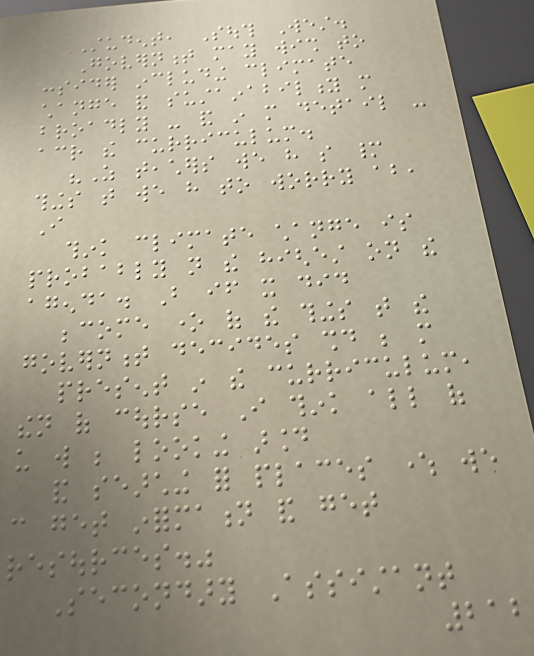Student, South West.
Government may wish to
consider including climate
change and sustainability more
broadly - and in more detail -
across the curriculum.
"As teachers we have so many
things that we have to worry about,
I
think climate change is
probably not the highest on the
agenda. But if it did
become one of the things that the
government decides should be more
present in the curriculum,
then of course I think all of
us will be looking around
and searching for places where we
can get information and get
resources."
Secondary Assistant
212
